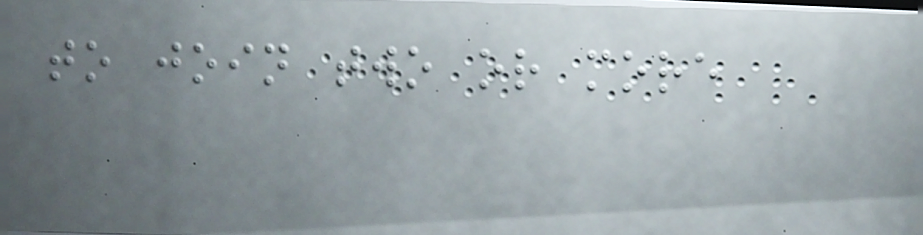to join two or more
